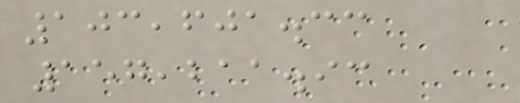103,601.33
157,211.93
